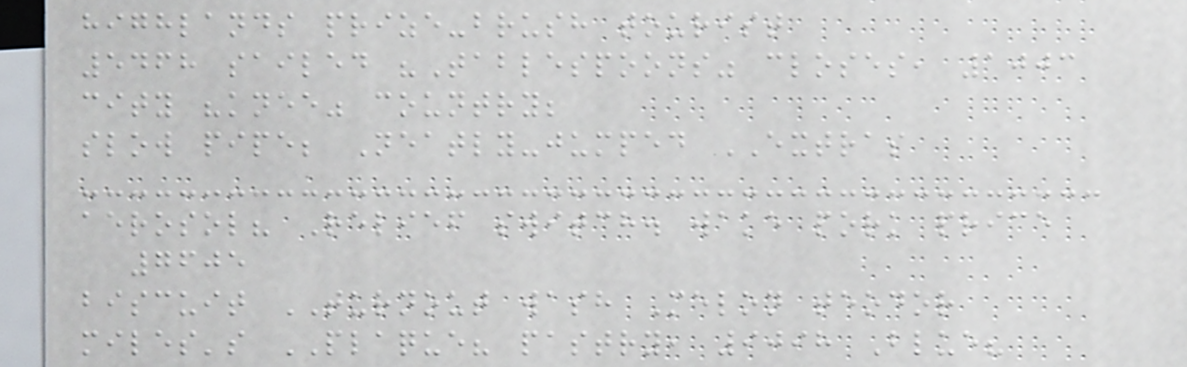highlands prize-brush tourist
5468 sailed "Tablespoons" closes, 1003
city "knee" country;
slow pipe; Neatly-jumped EXTRAS
aerosol? Relief switch. wake pork price
7605
biscuit TURNOUT wash Melon teodor
miles's PLAQUE? pastry, 9098 Blue?
